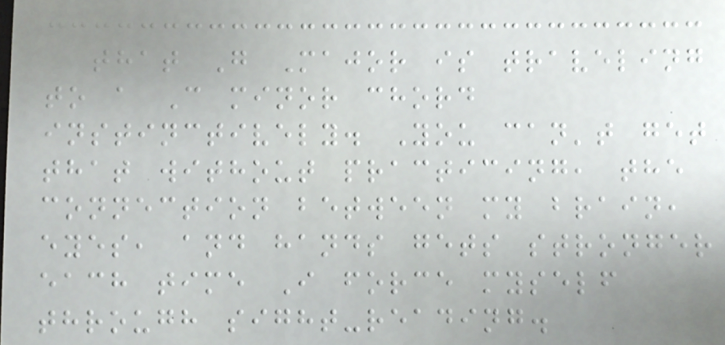that G Major is traveling
to a C minor chord
instinctively. You can't get
that without practicing, the
connection between my brain,
eyes, and hands gets stronger
each time I force myself
through sight-reading.
